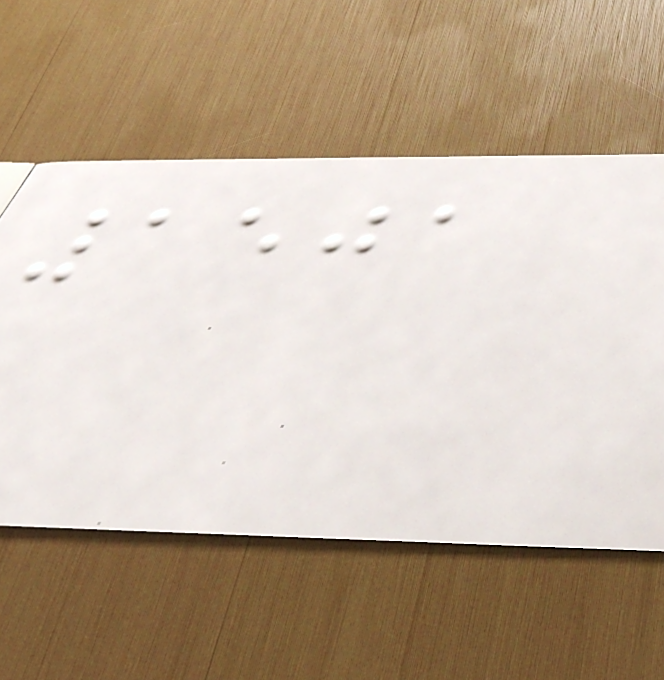1501
